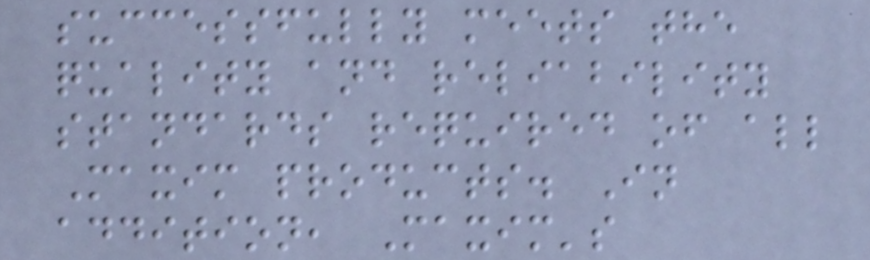successfully meets the
quality and reliability
standards required of all
Maxim products. In
addition, Maxim's
